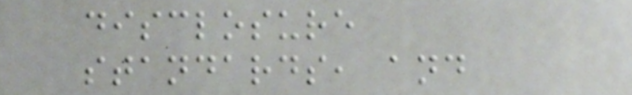disclosure
standards, and
